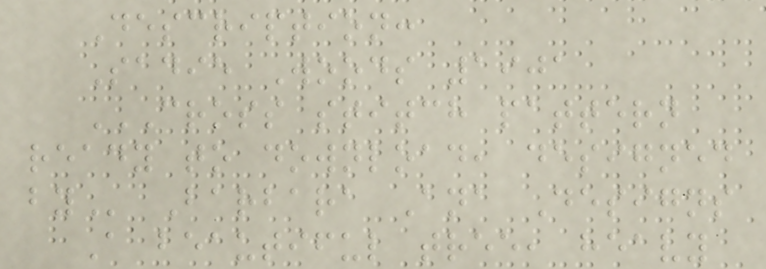Description:
Sadie Woods 1901
CROSS STITCH PATTERN
READY TO DOWNLOAD, DESIGNED
BY Barbara Ana Designs
A beautiful tree, heavy
